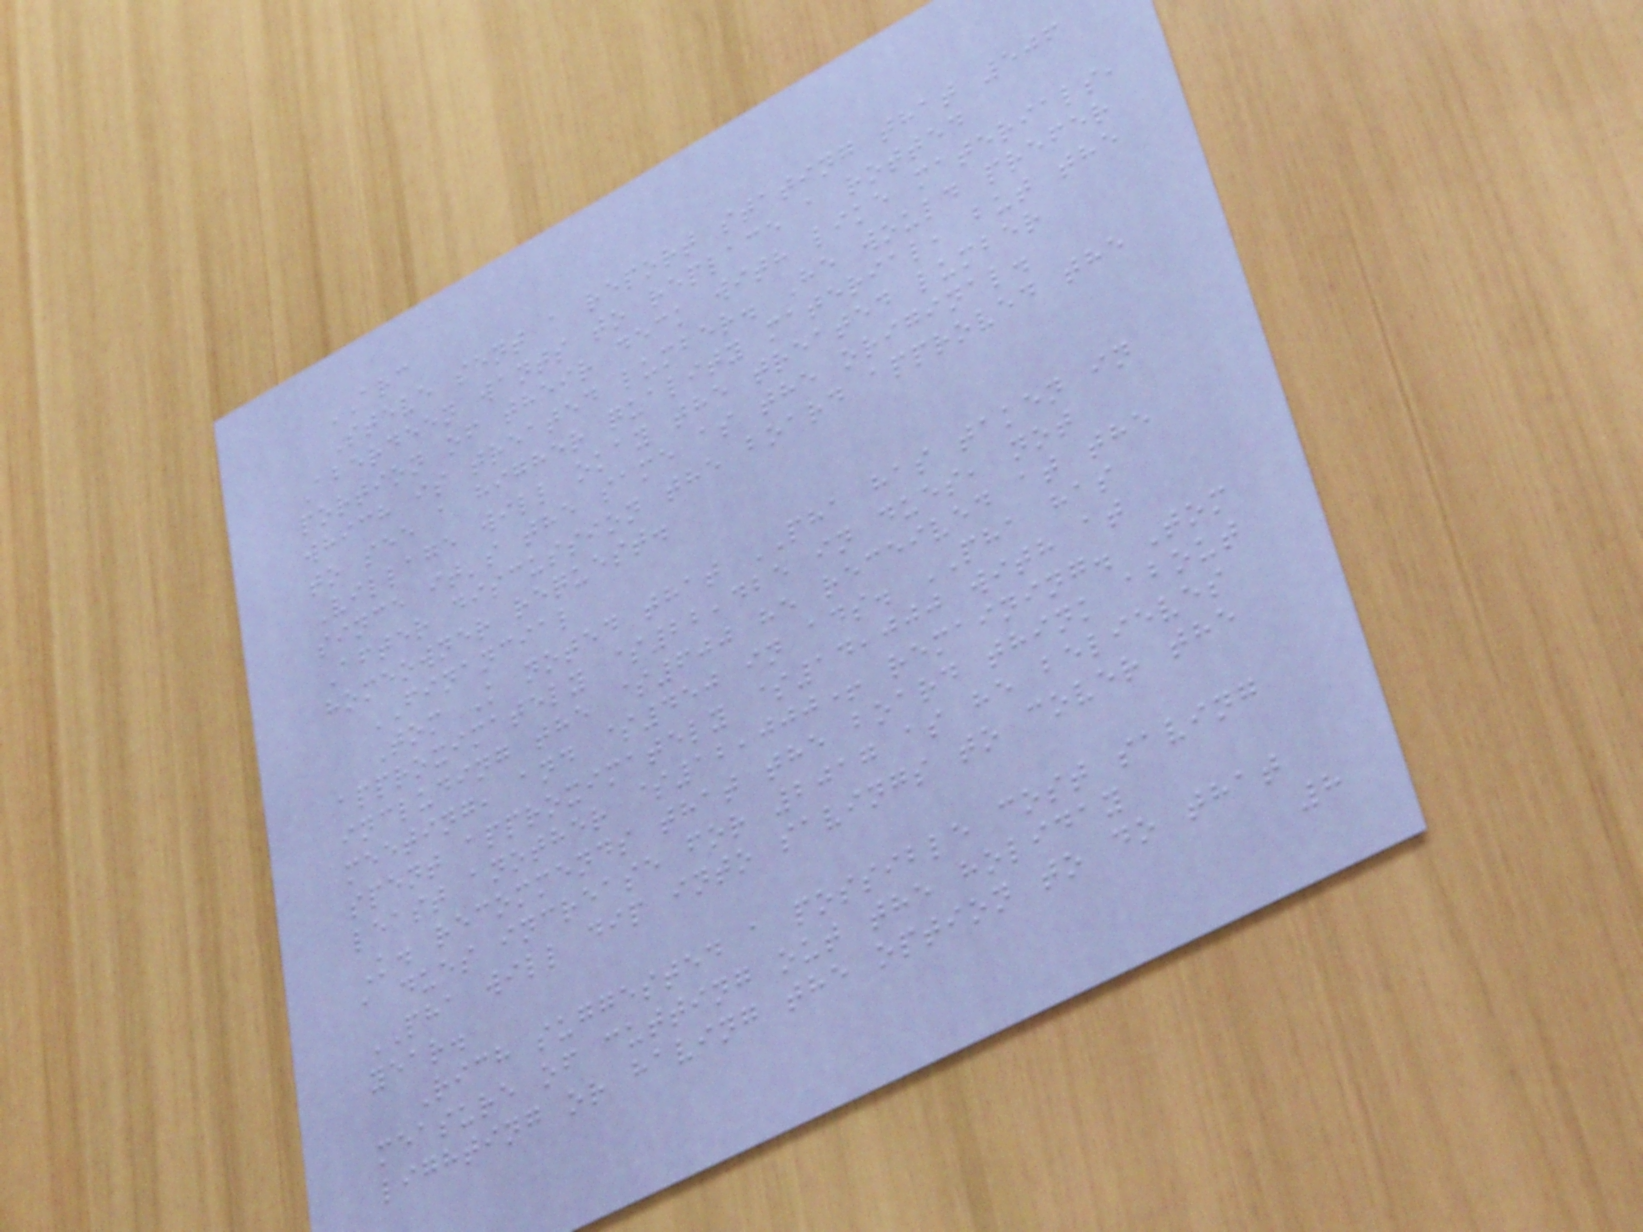ARC
Steve sent a report stating that 506
Aberdeen wants to replace a rotted
portion of their deck with like materials,
which is treated lumber. He would prefer
to see a higher quality material, but the
Village will okay the treated lumber
since it's the same as the original.
After discussion the board approved the
homeowner request.
FINANCIAL
Tom K noted that PHA has taken in
approximately $22,425 in dues, not
including the $600 he received at the
meeting, and $450 in ads. PHA has
spent approximately $14,000 with at
least another $12,000+ remaining. Tom
K. recommends that the board think about
a dues increase for 2017 as he believes
PHA will dip into savings to cover the
year.
Rich suggested a possible cost saving
measure of cutting out the holiday
lighting or having the option to do that
8
